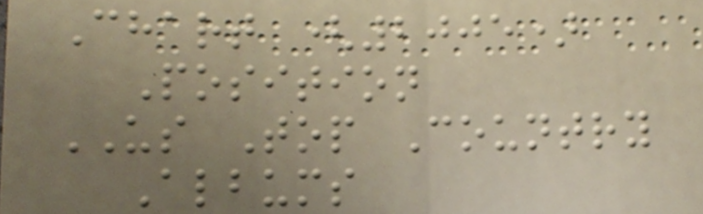Chart (2005)
Position
US Top Country
Albums
